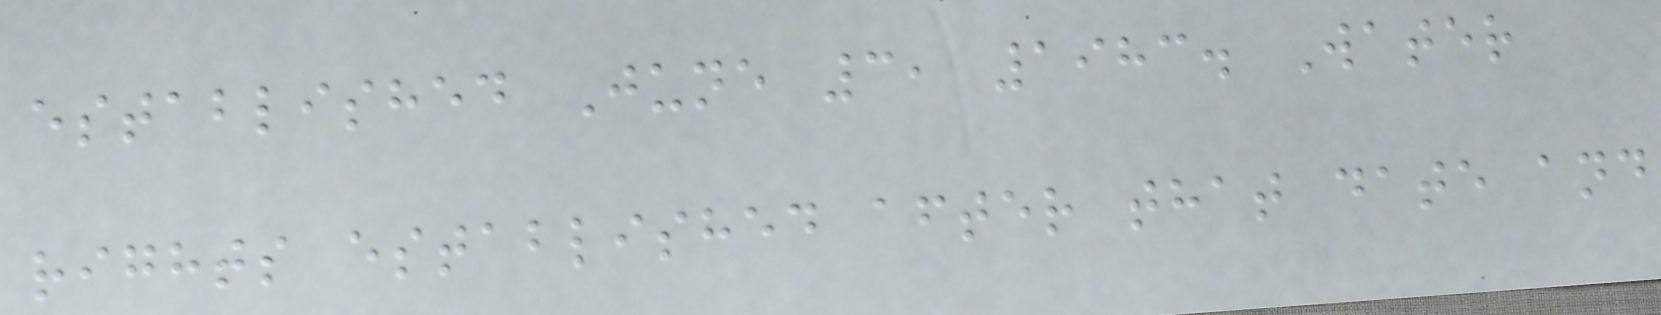established June 3, 1983. Water
rights established after that date and
